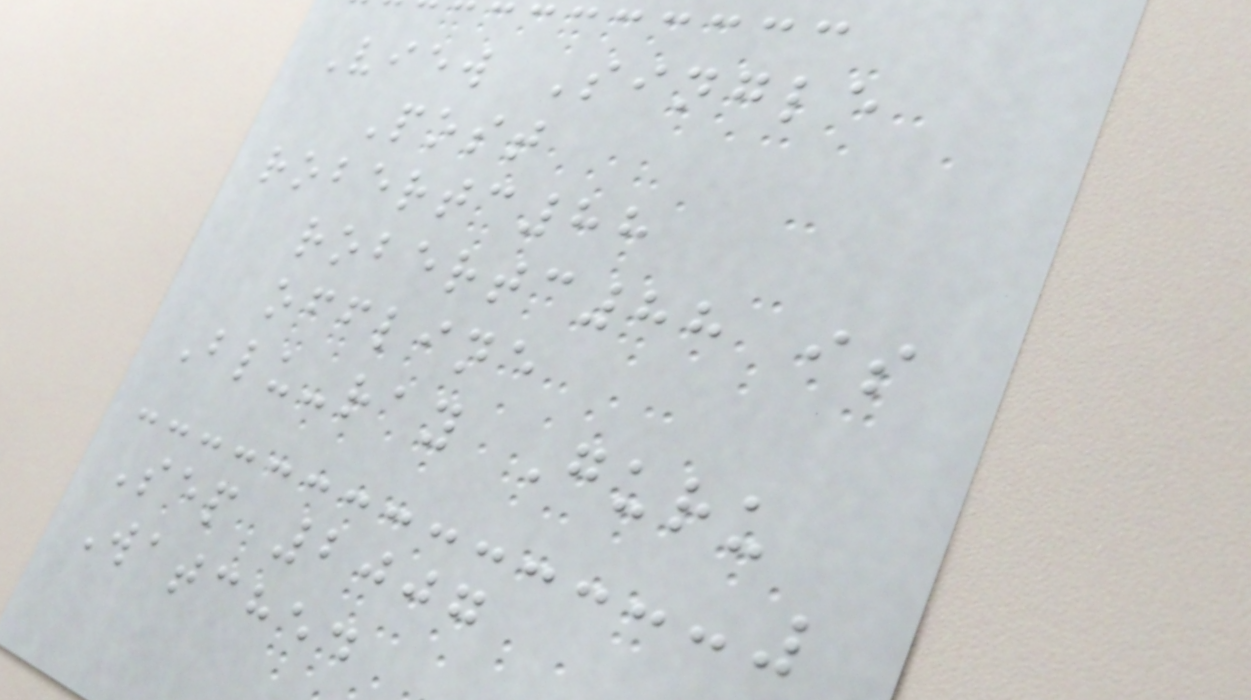View Single
Post
robertc88
robertc88 is
offline
Blu-ray Guru
Sep 2007
Watched
